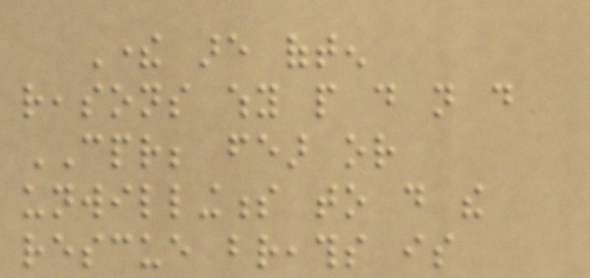There are often
reasons why people do not do
CPR; fear or
unwillingness to do the
rescue breaths is
